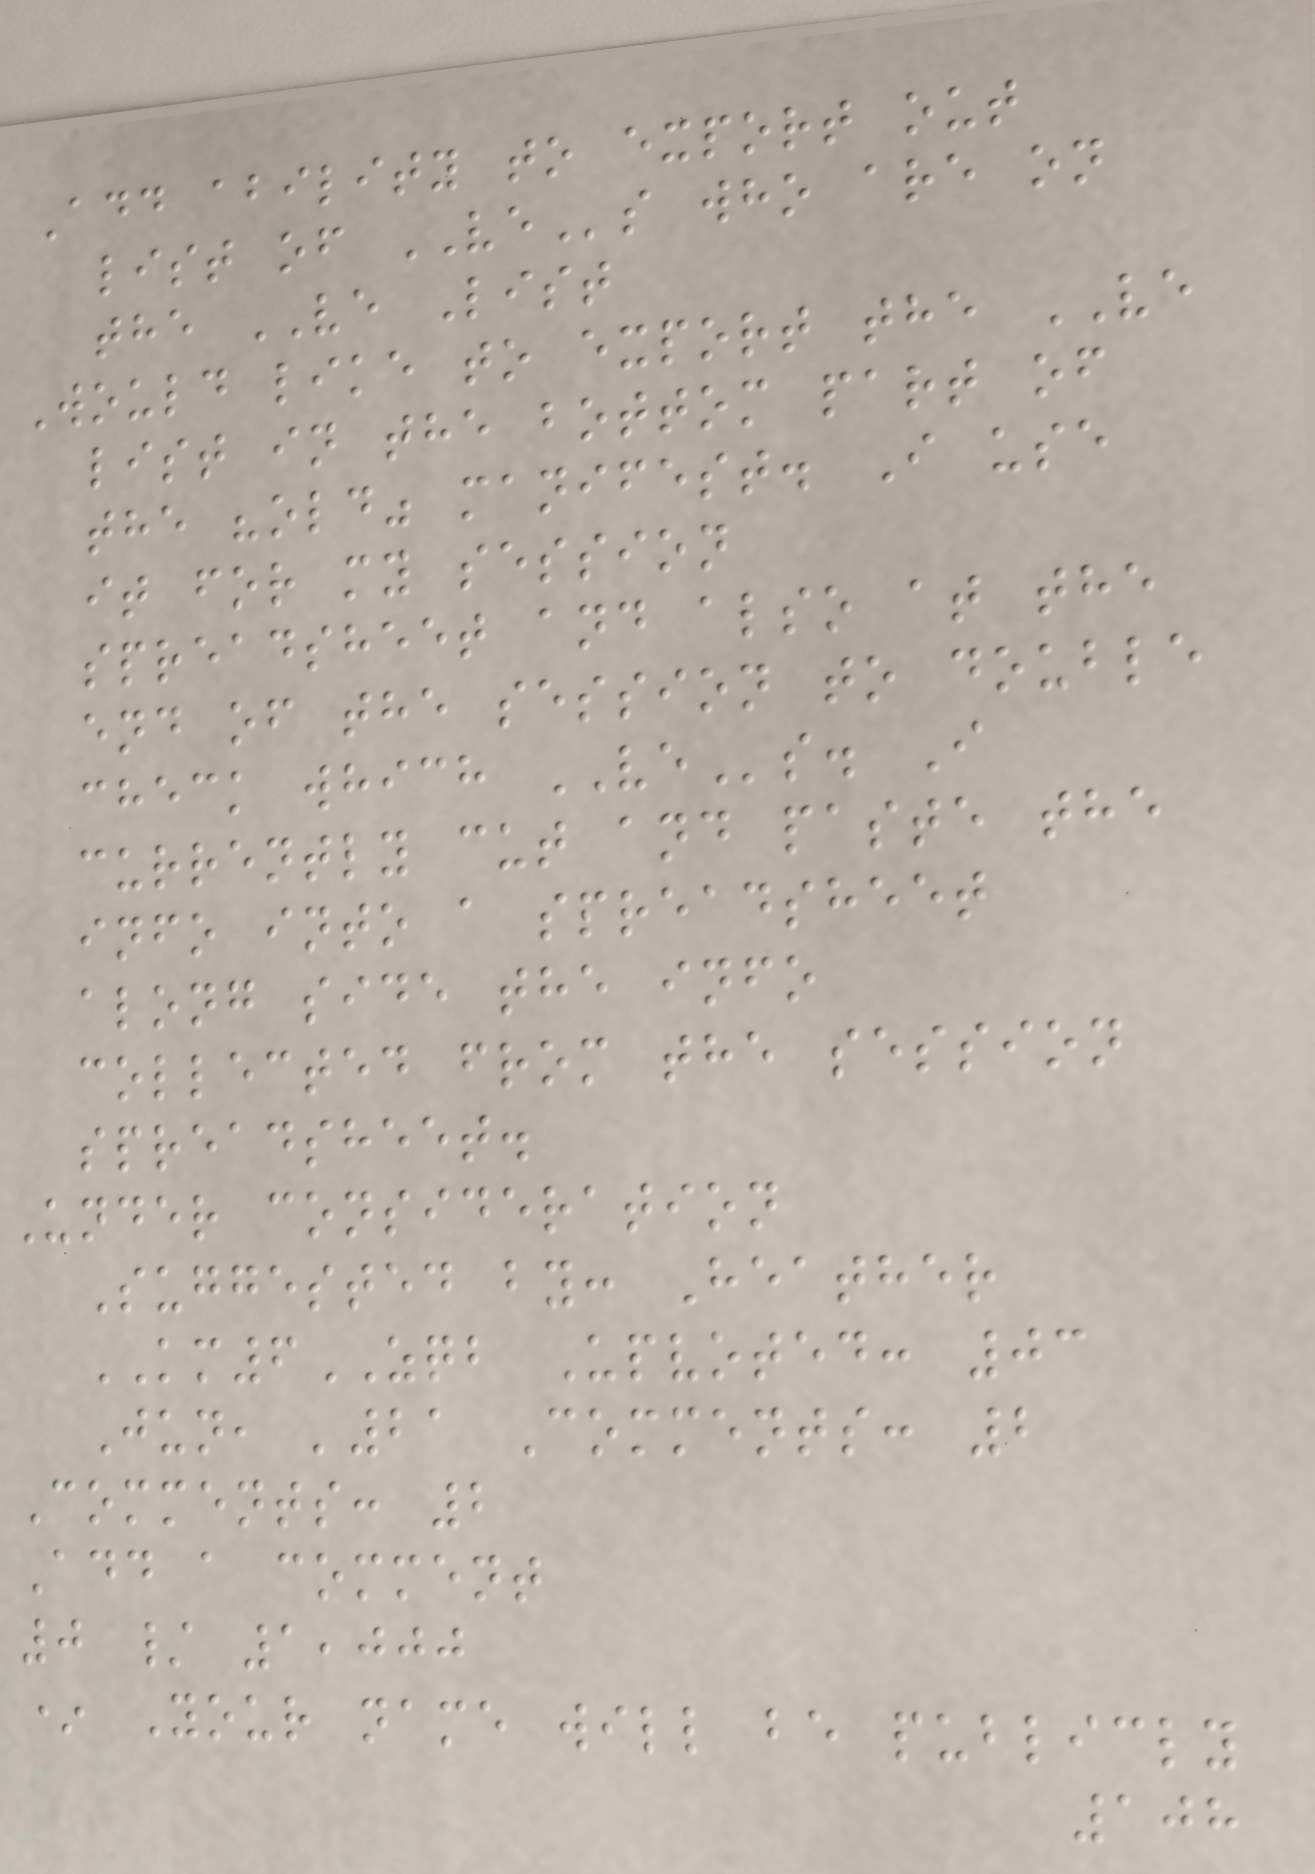Add ability to export out
list of VEs who are on
the VE List
Would like to export the VE
list in the bottom part of
the "old" manifest. I use
it for my session
spreadsheet and also at the
end of the session to double
check which VEs. I
currently cut and paste the
info into a spreadsheet
along side the info
collected from the session
spreadsheet.
Under consideration
Suggested by: Heather
KM6ZQB Upvoted: 03
Jun, '21 Comments: 2
Comments: 2
Add a comment
0 / 1,000
* Your name will be publicly
108
